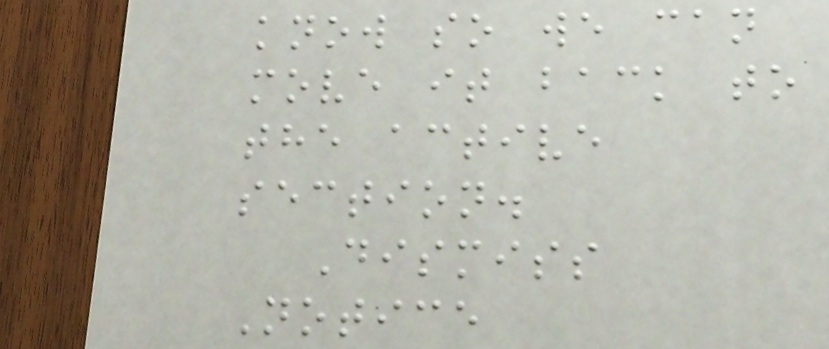know so we can
move it back to
the active
section.
Dismiss
Notice
